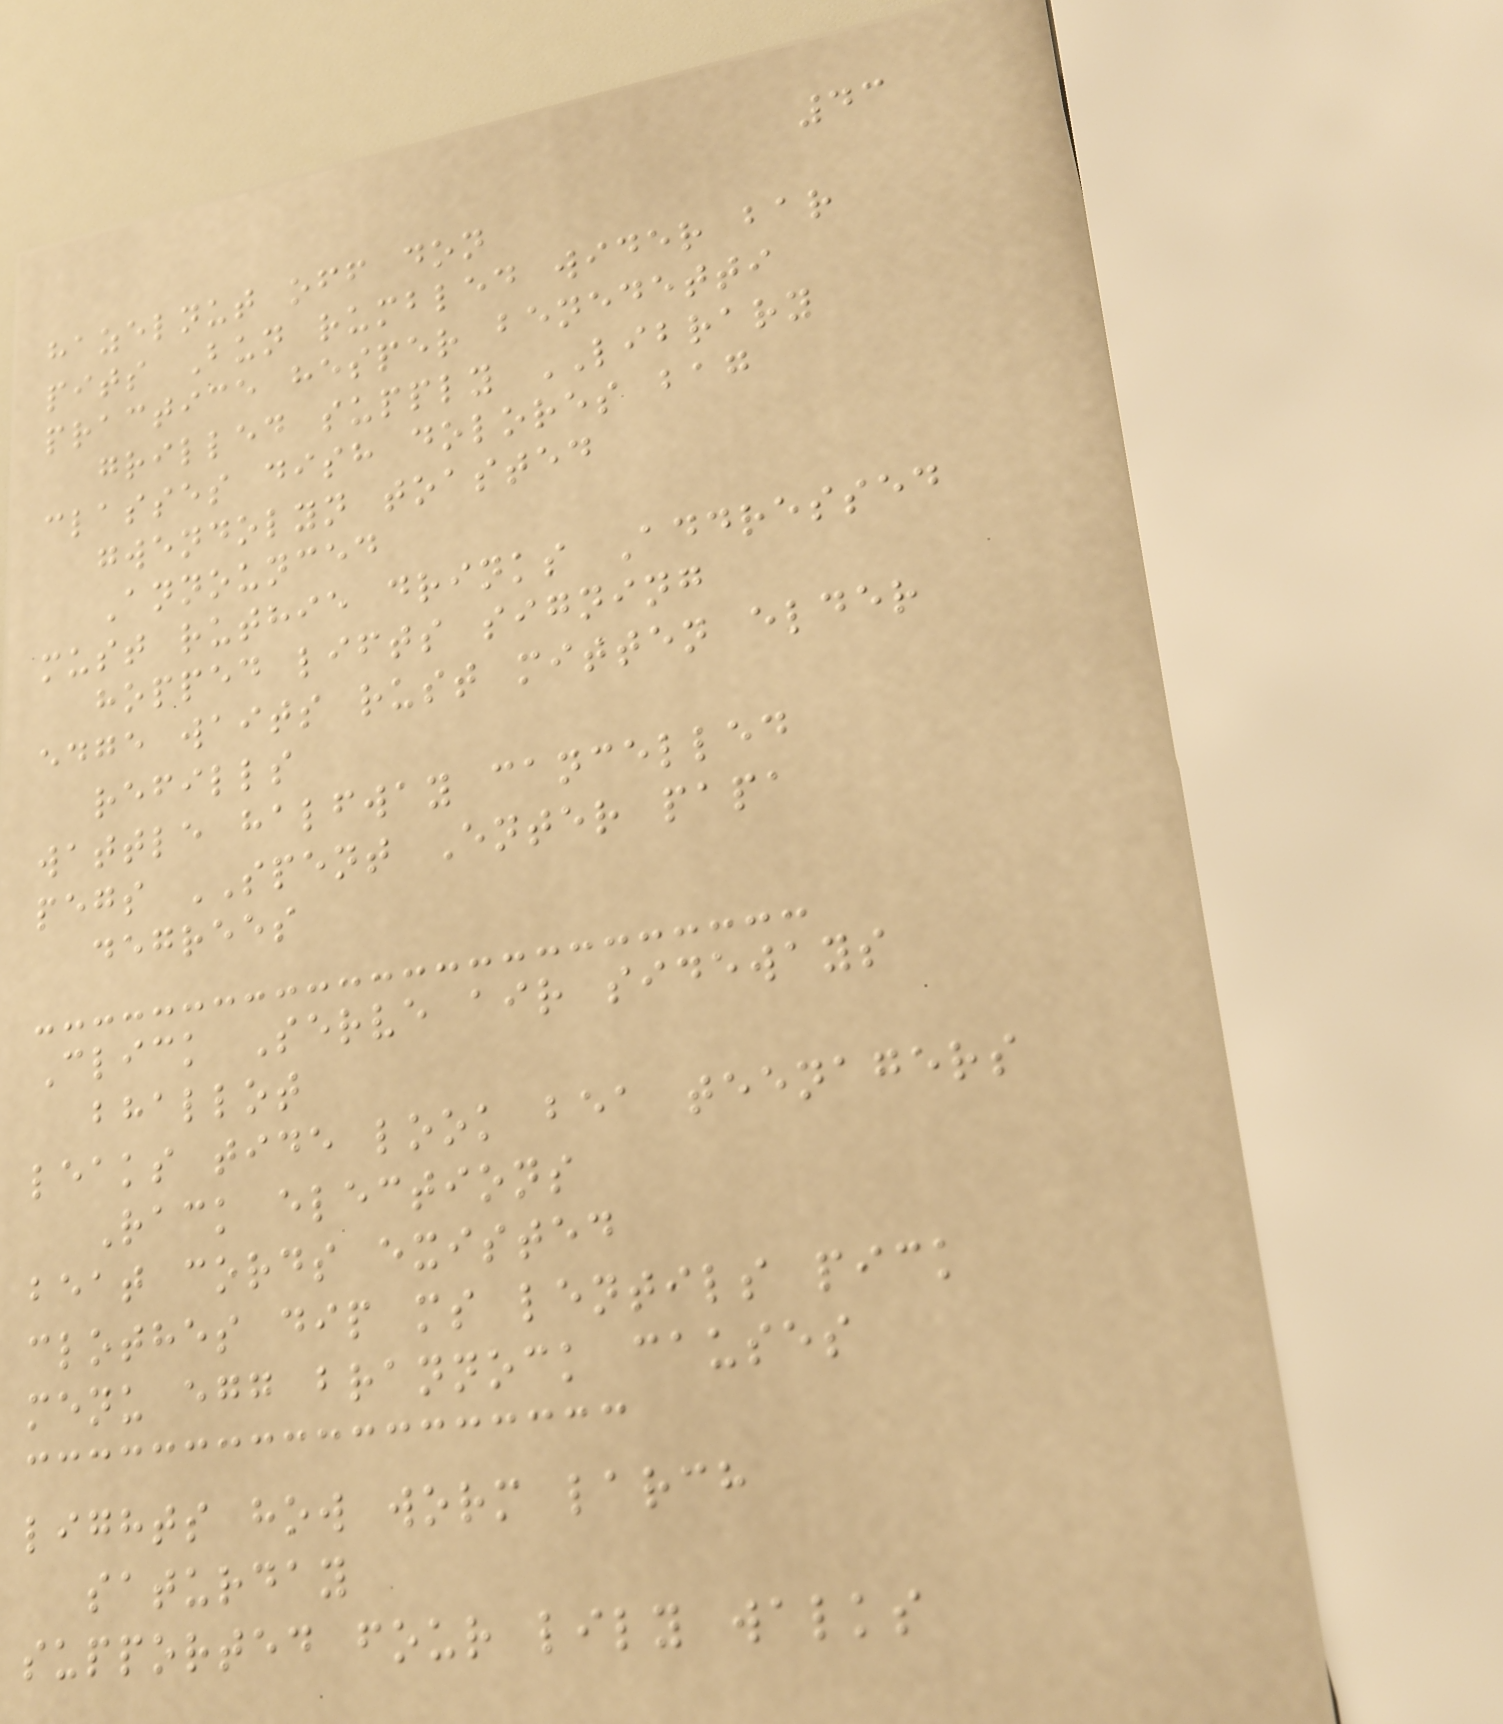43
hazelnut off don
pits Bun rumbled wider bar
practice hesper benedetti
grilled supply LIBRARY
classes dish dolores bag
gwendolyn toasted
Announced
must ruthie drinks Addressed
hopped lifts signing
edge waits rust mitten elder
refills
wattle halfway cancelled
pegs SPENT Enter papa
degrees
Click Serve air sideways
bhallot
leaks tide look bea teenagers
Rack elections
beat cords existed
clothes dip ms lentils pick
menu egg brannock causes
lights how worm larch
saturday
supported four lily walks
